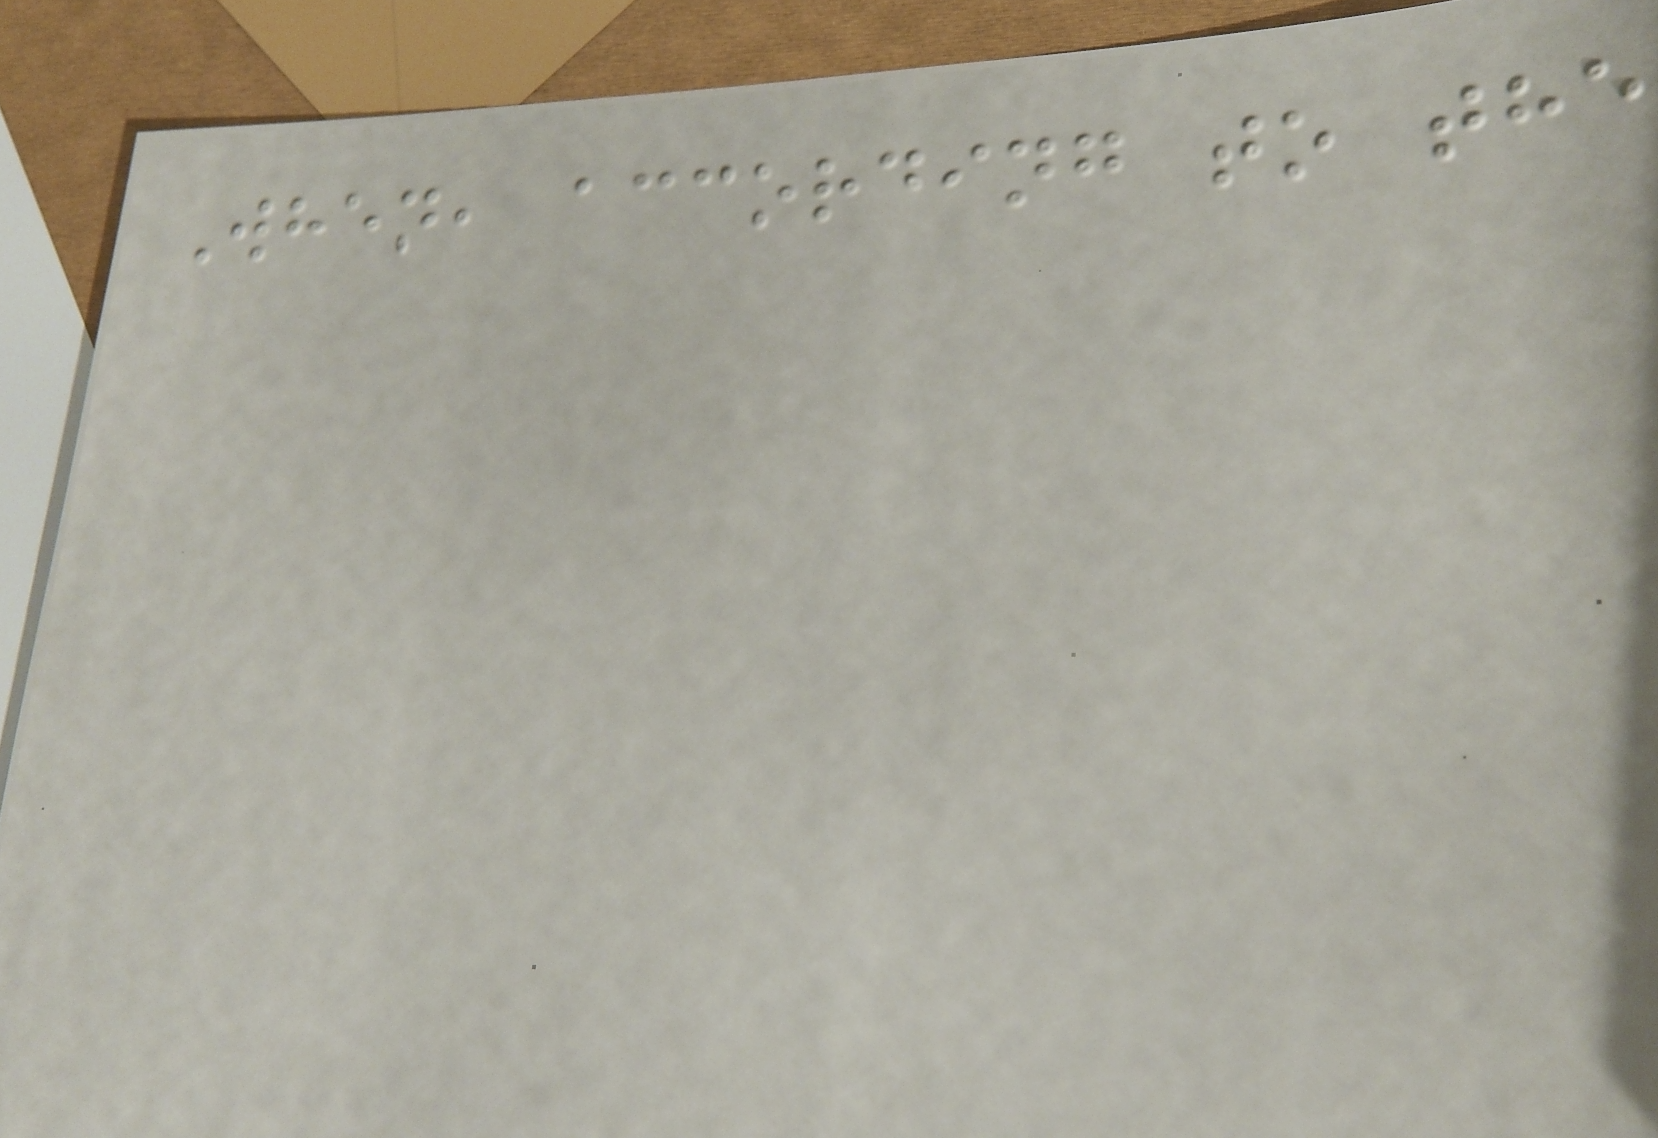When, according to the
